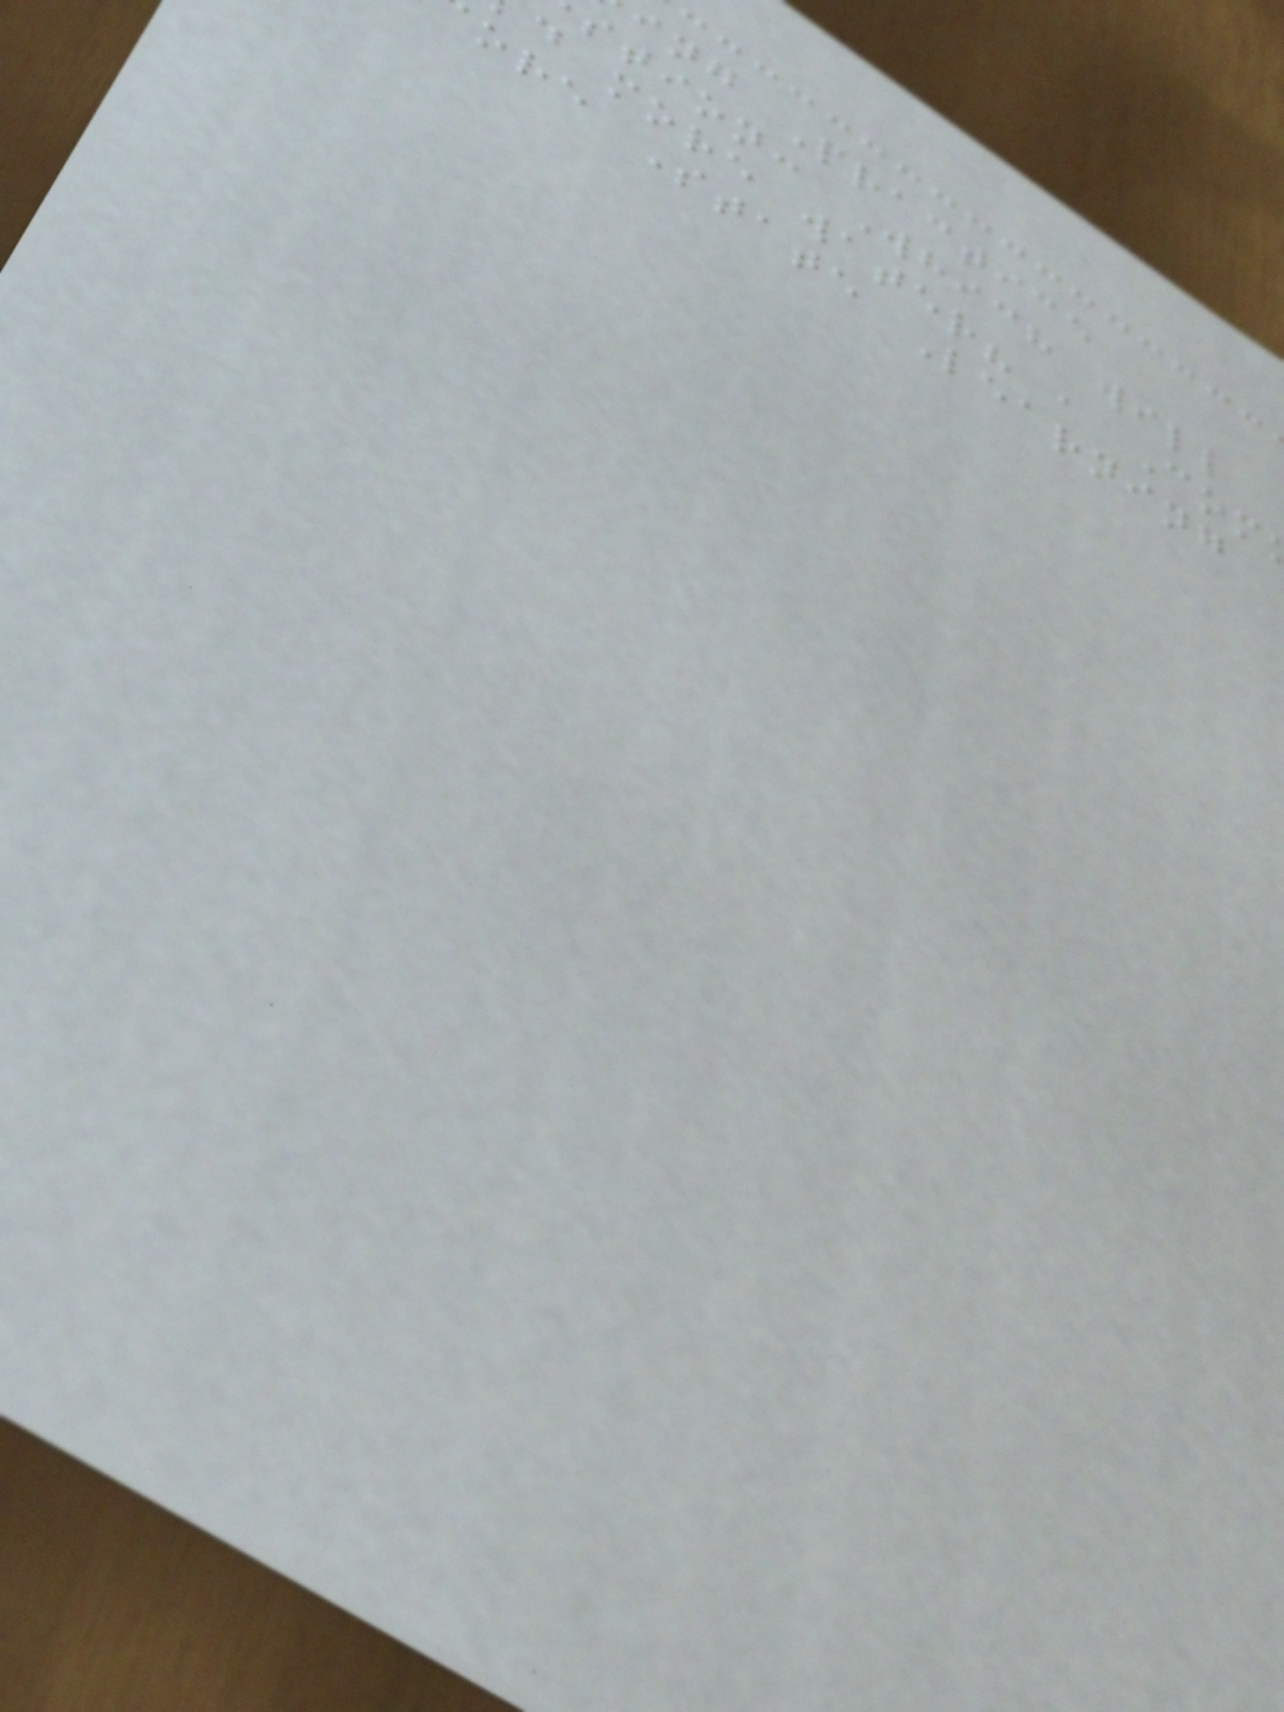ing Practice
stion: Which will
d more water? , Com
ore State Learning
